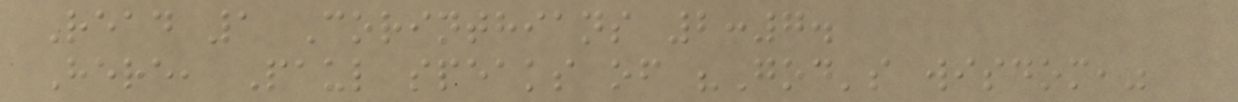Read 1 Corinthians 2:7.
Here, Paul speaks of "God's wisdom,"
